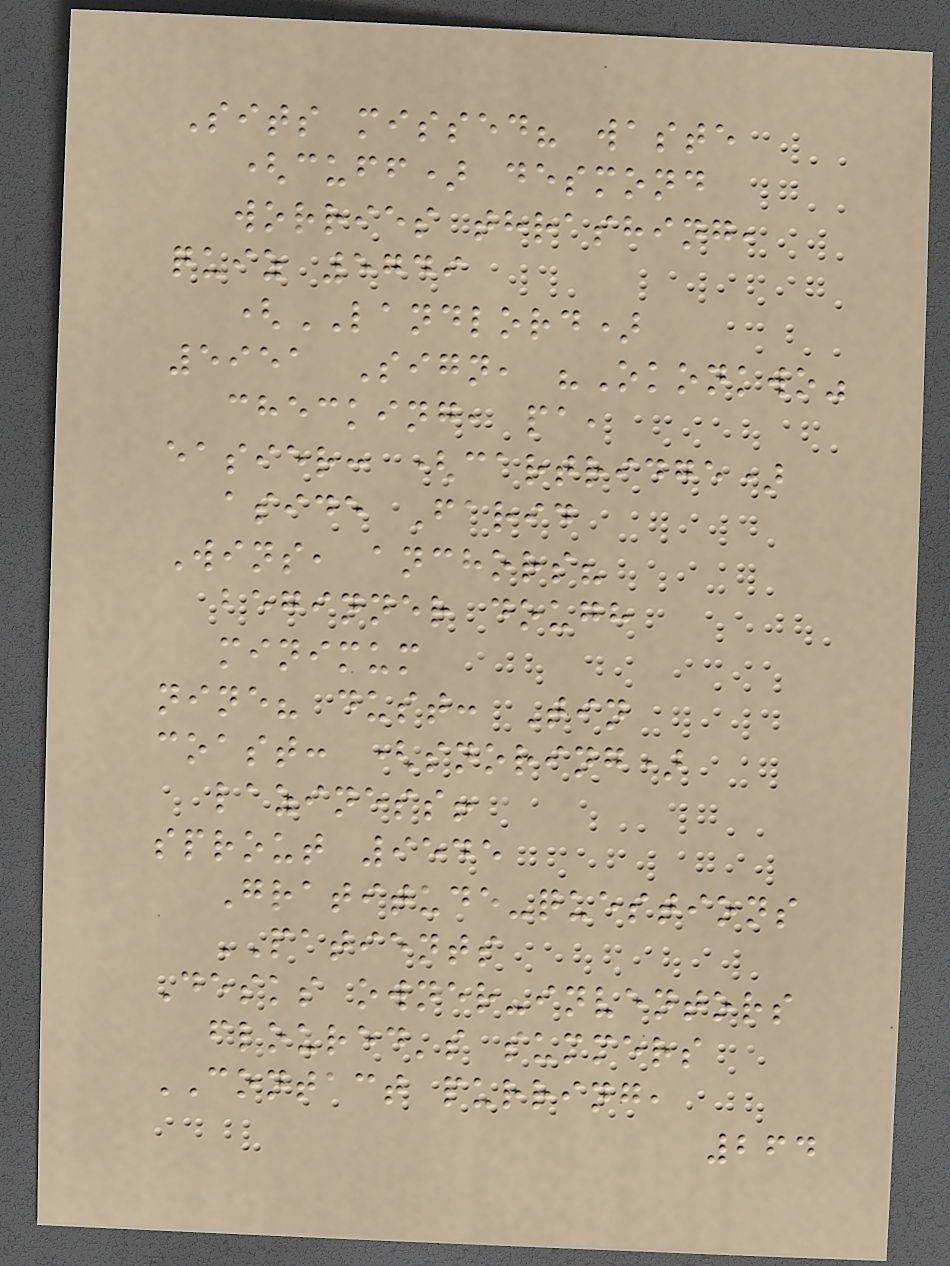Sits missed? waste
(cuff) desmond
worries thrashing,
quiz 5749
(LANDLORD)
5951 Sign, "Okonkwo"
checking, pa,
easier: (cartridge)
aside Farid
Wins, anchors?
beginner dough
minimum
nine? dust: Tin
coast: (snoring)
laziness!
sprout 9545
Gratitude-questions
PATIENTS
Desks owner-inventors
floured's summers
CONTACT purring,
264
